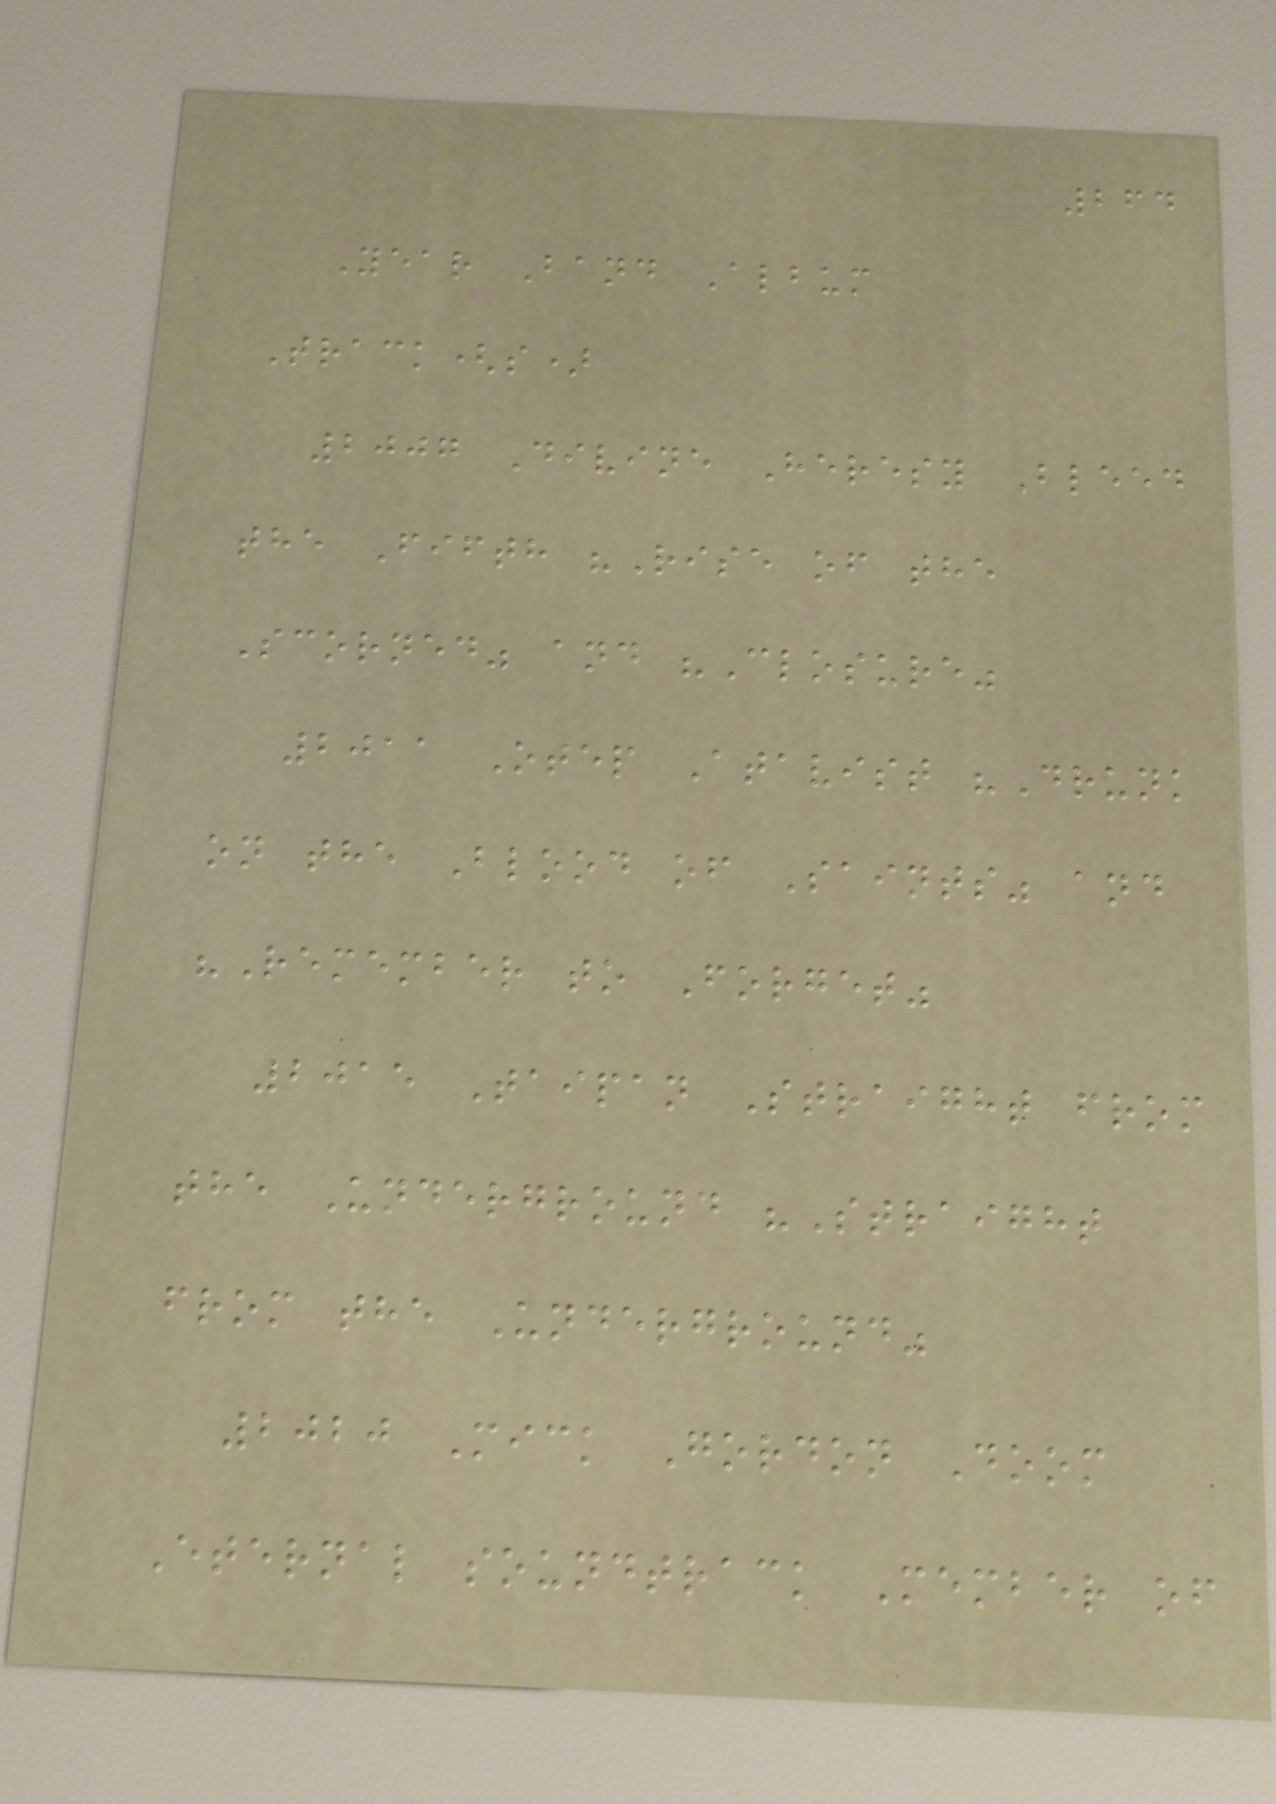264
Year Band Album
Track(s)
2007 Divine Heresy Bleed
the Fifth "Rise of the
Scorned" and "Closure"
2011 Otep Atavist "Drunk
on the Blood of Saints" and
"Remember to Forget"
2015 Taipan Straight from
the Underground "Straight
from the Underground"
2020 Mick Gordon Doom
Eternal soundtrack Member of
